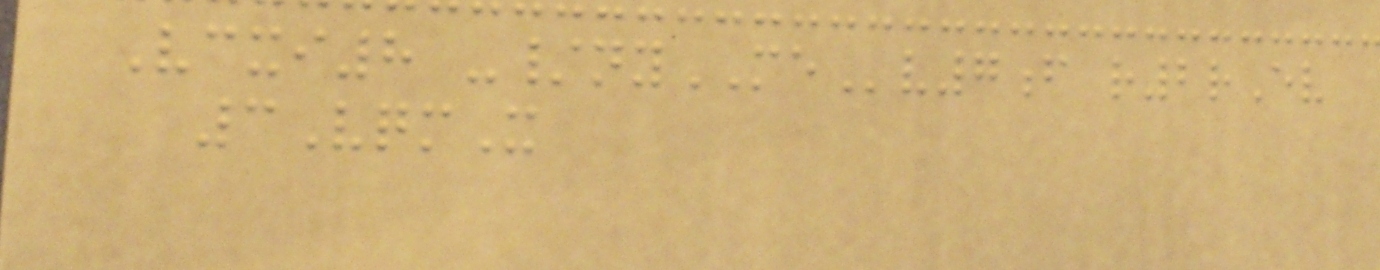Vcxi8 -/nyMEv7f r2rEv
3VqmX
